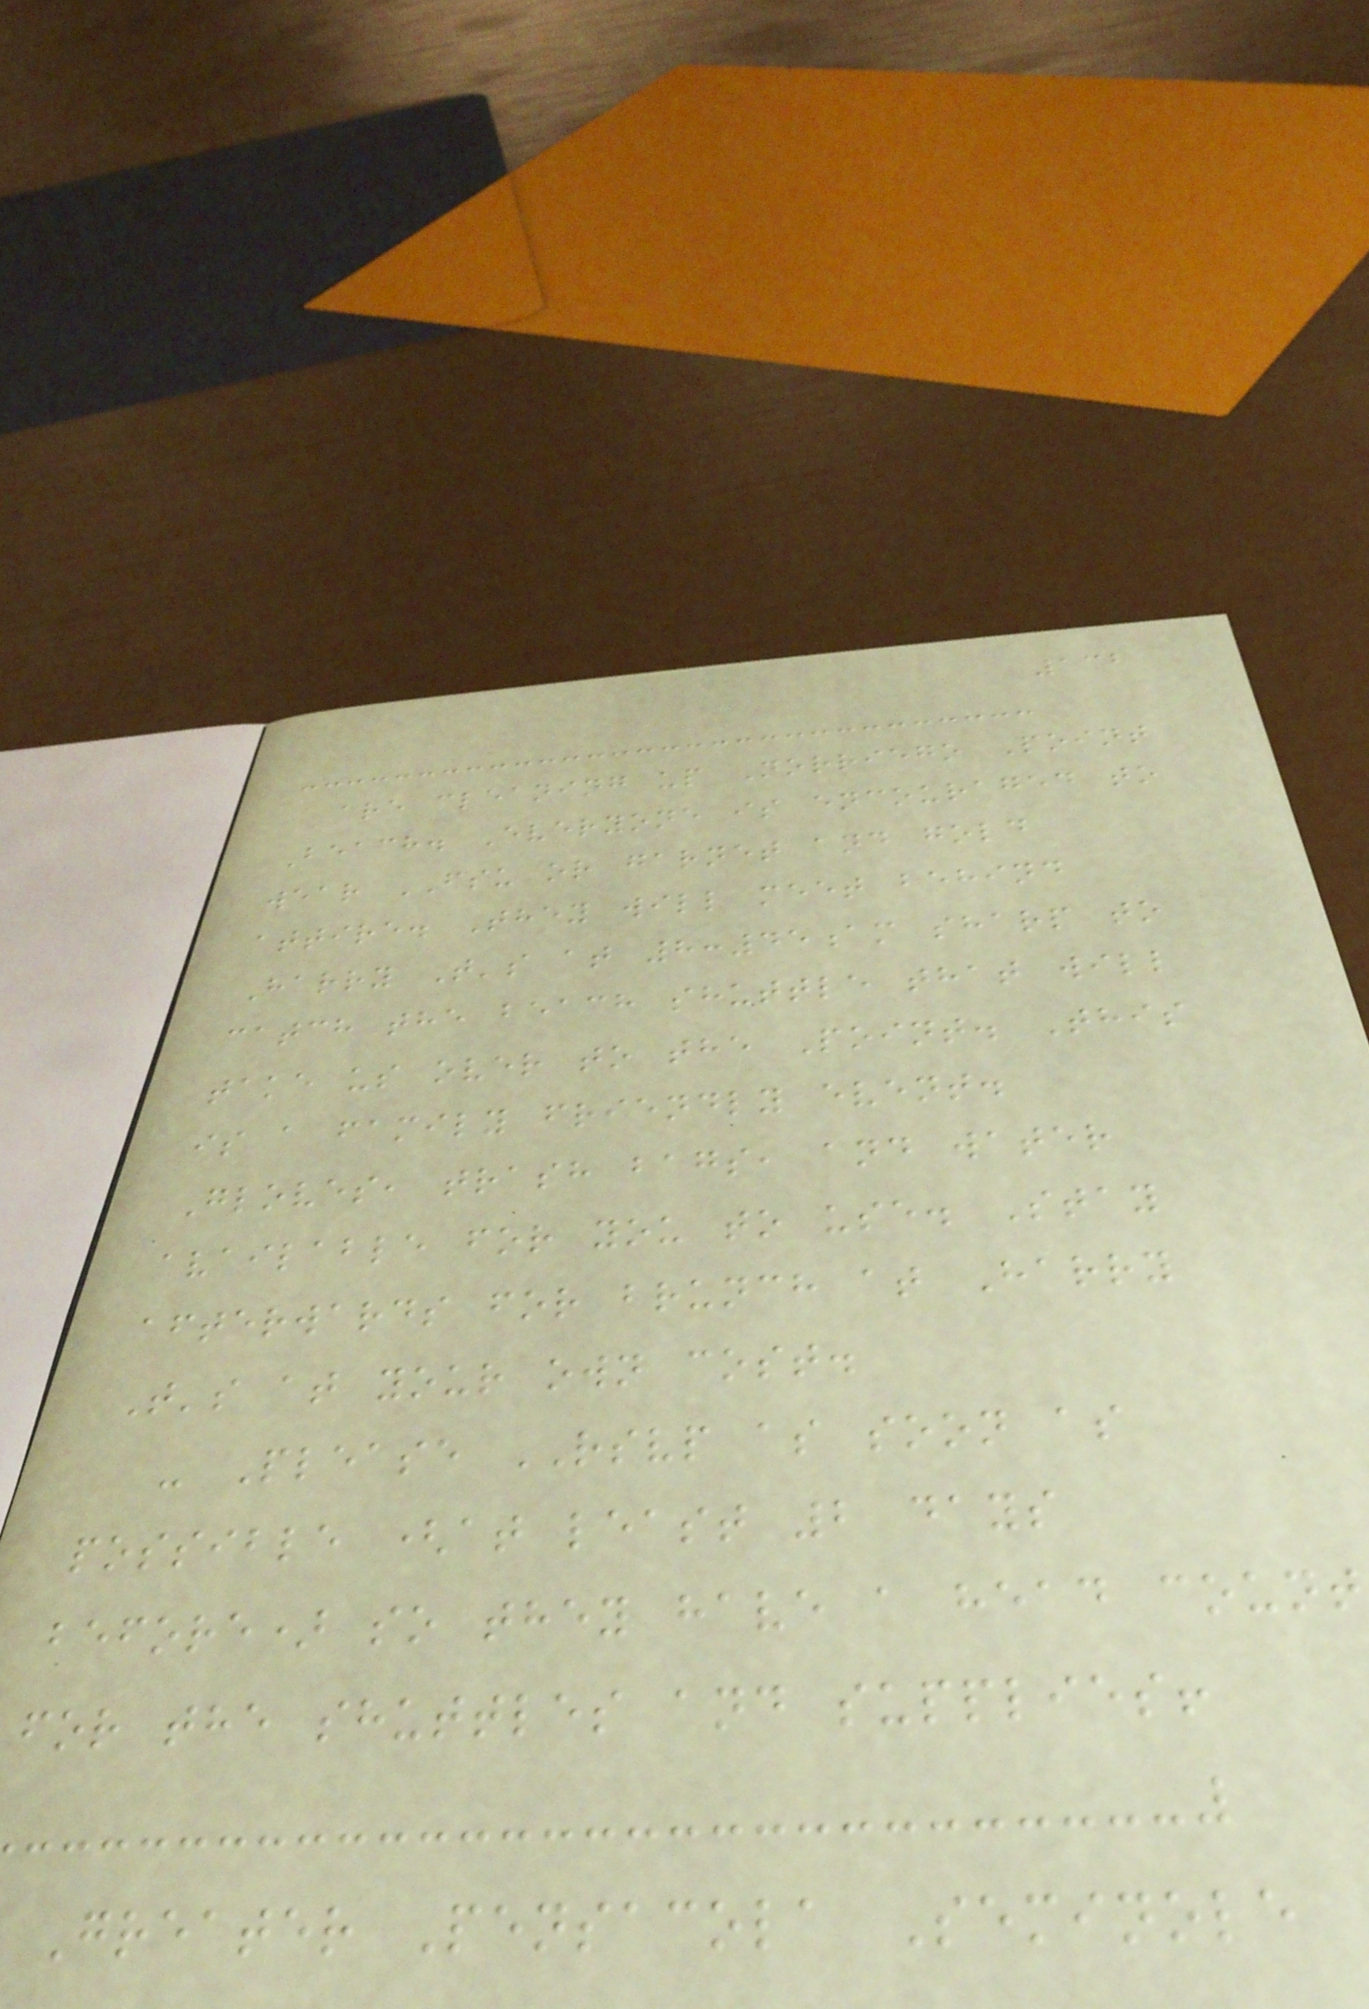132
are cleaning up Norriego Point
Beach. Everyone is encouraged to
wear FSU or garnet and gold
attire. They will meet behind
Harry T's at 8:45am sharp to
catch the beach shuttle that will
take us over to the Point. This
is a family friendly event.
Gloves, trash bags, and water
available for you to use. Stay
afterwards for brunch at Harry
T's at your own cost.
- Please RSVP as soon as
possible (at least 2 days
before) so they have a head count
for the shuttles and supplies!
Greater Pensacola Seminole
